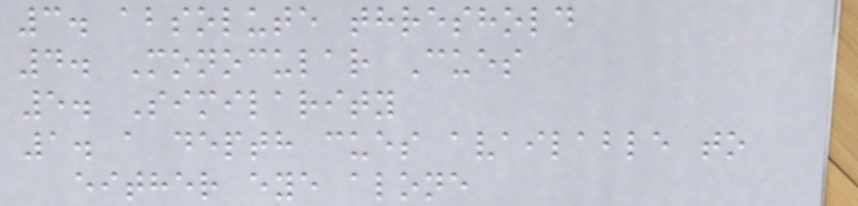3. absolute threshold
4. Monocular Cues
5. Similarity
1. a depth cues available to
either eye alone
